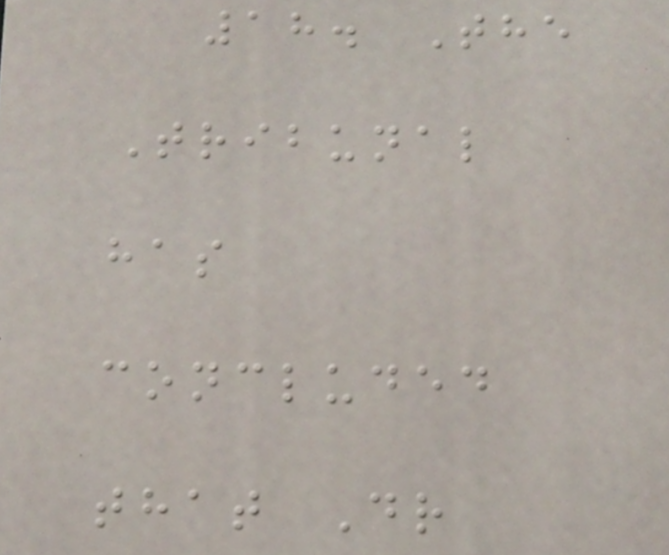18. The
Tribunal
has
concluded
that Dr
